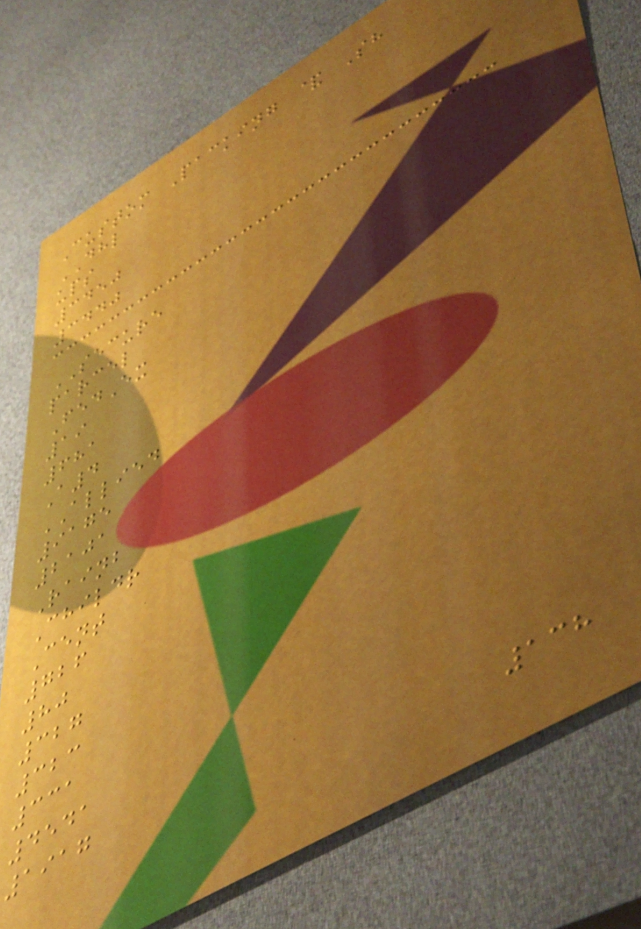Custom Packing & Sh
DHL
ups
3450
3440
SECURE
parcel
FedEx
19
681
A4
ALLIED
9175
2101
Rainb
Childr
Cent
726
80
327
323
331
4541
1917
138
